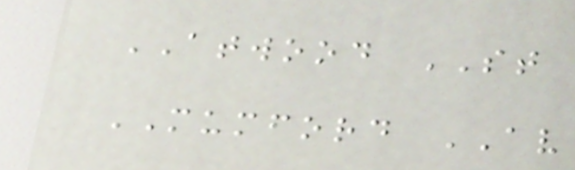ATWOOD ST
MUMFORD AV
